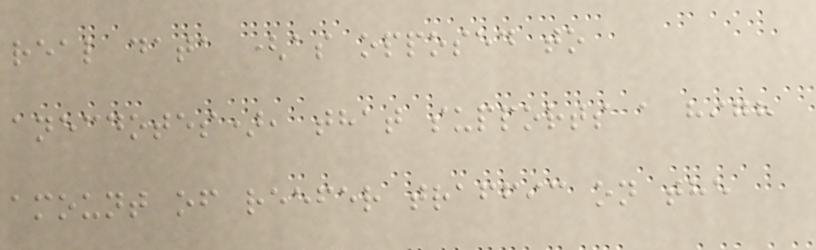real data (as opposed to
anecdotes), that supports a high
amount of reefer traffic on the
